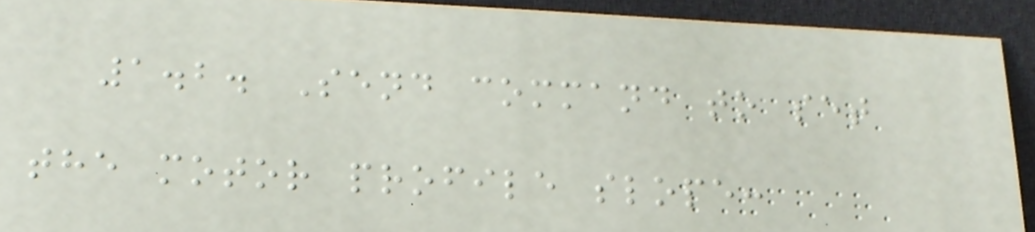1.2. Send command to set
the motor profile slope:
